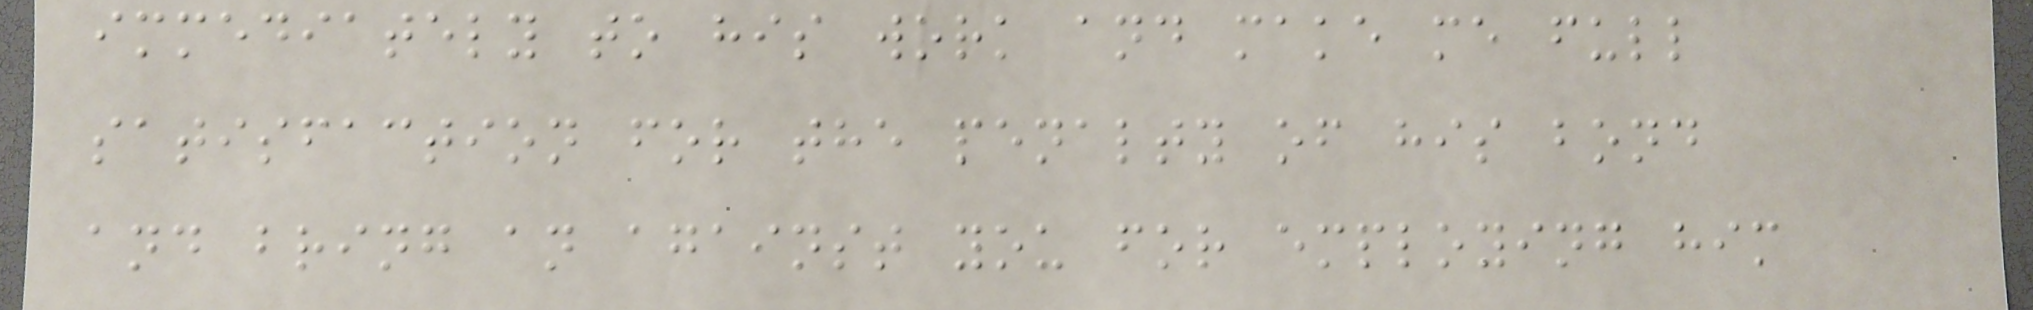immediately to his work and make me full
satisfaction for the penalty of his bond
and bring an against you for employing him
